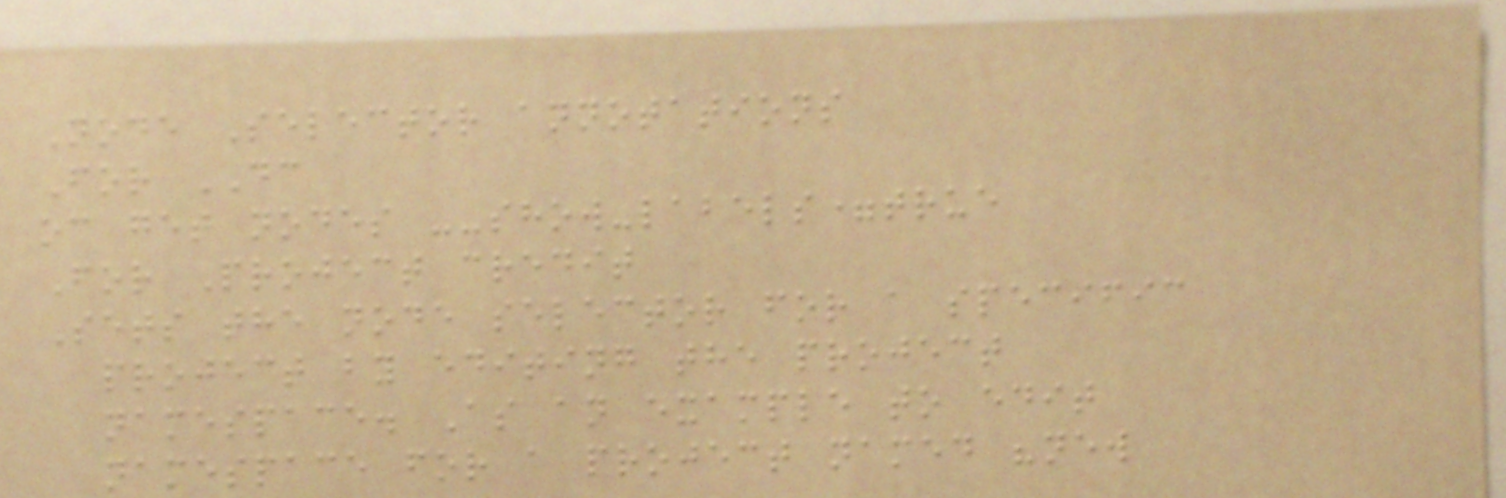Node Selector annotations
For DC
oc get nodes --show-labels=true
For Project credit
Sets the node selector for a specific
project by editing the project
namespace. As an example to edit
namespace for a project named "new
